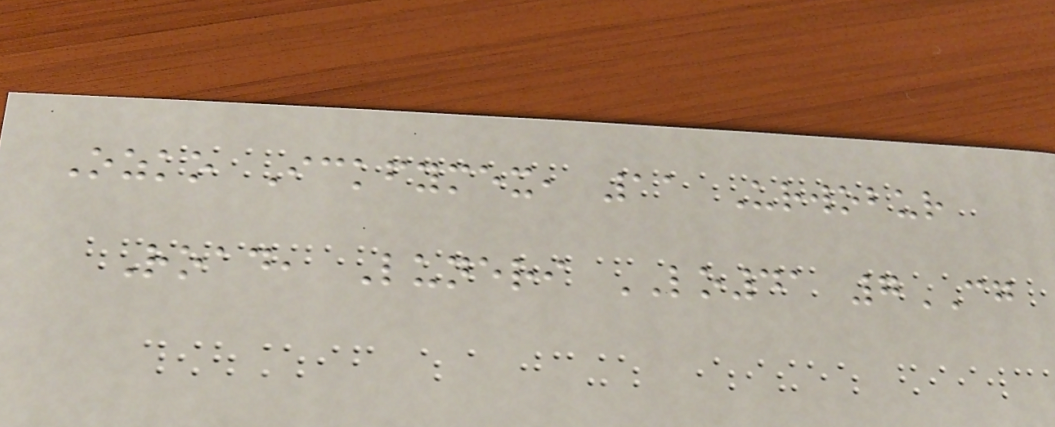Ozko Ickfymex, 11 Urwobur
Road, Luneri LO41 7CG
